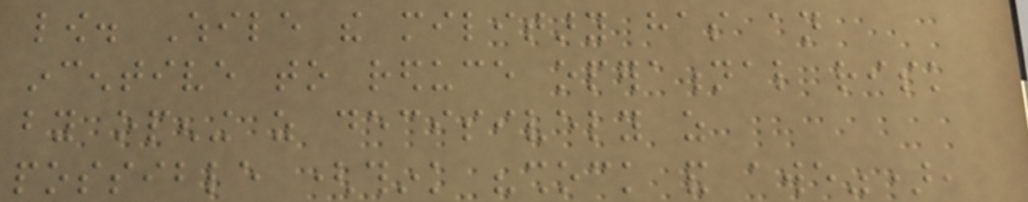low. While the military has an
incentive to reduce operational risk
by opening as decisively as
possible (think "shock and awe"),
